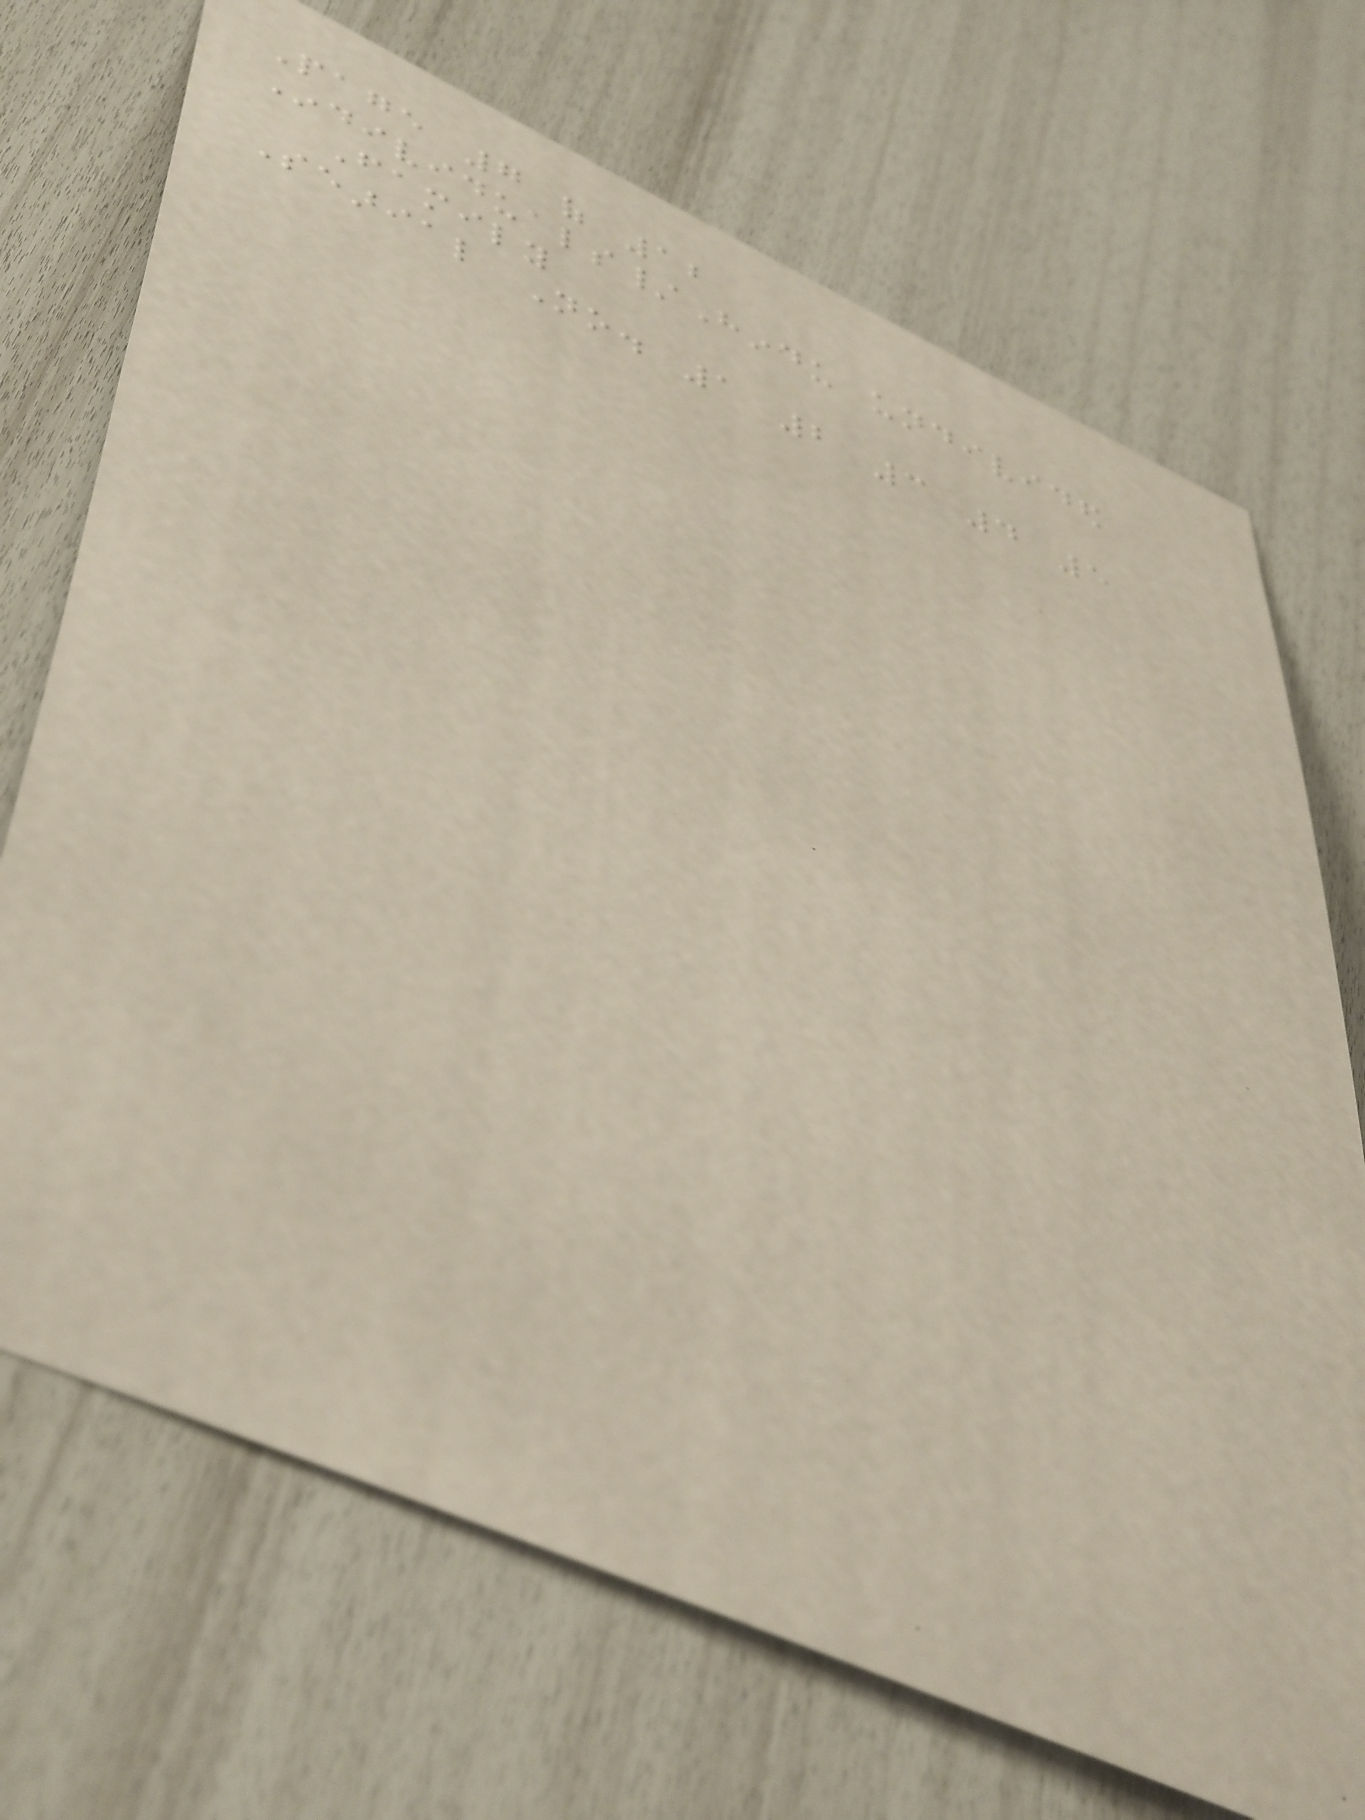Page 7 of 12
Individuals/Hindu undivided
Family
Searial No. 1 2 3 4 5
